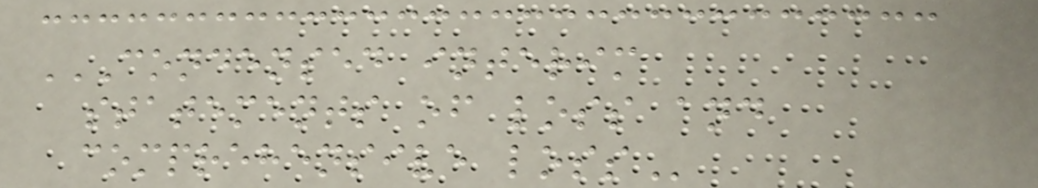CONDENSED INTERIM
STATEMENTS OF LOSS AND
COMPREHENSIVE LOSS
